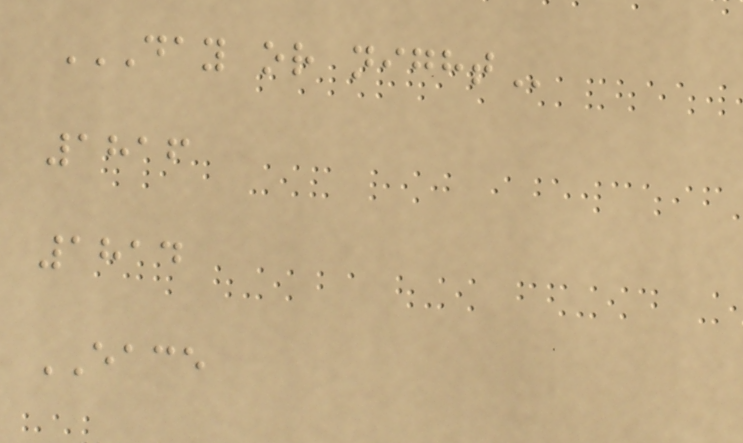DAY OR NIGHT
1816
1814
EACE
